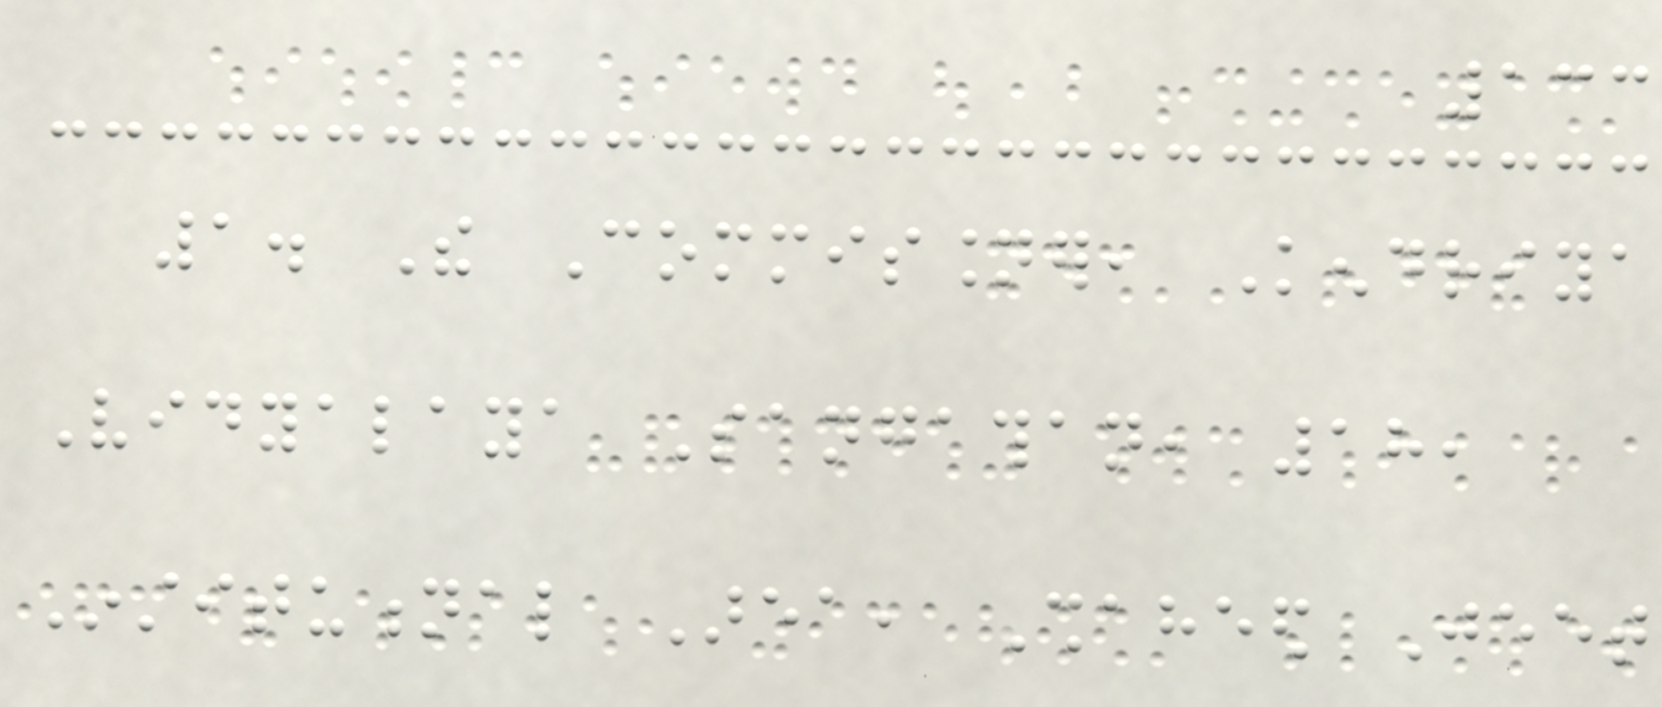133
1. The Commissioner, Kendriya
Vidyalaya Sangathan, 18,
Institutional Area, Shaheed Jeet
